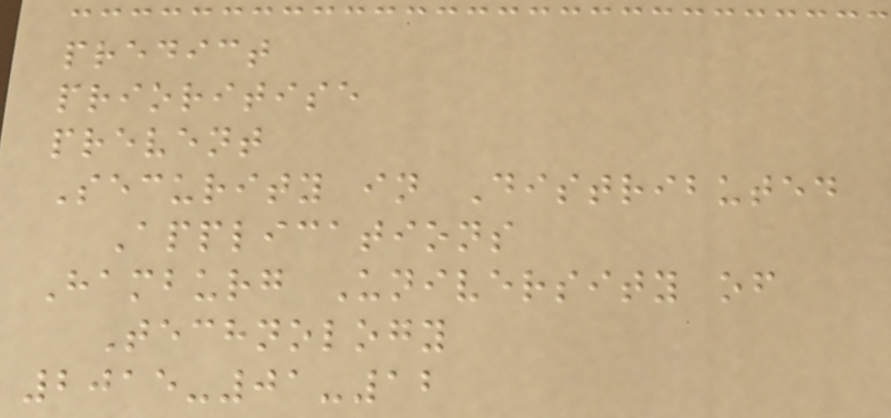predict
prioritise
prevent
Security in Distributed
Applications
Hamburg University of
Technology
2015-01-12
